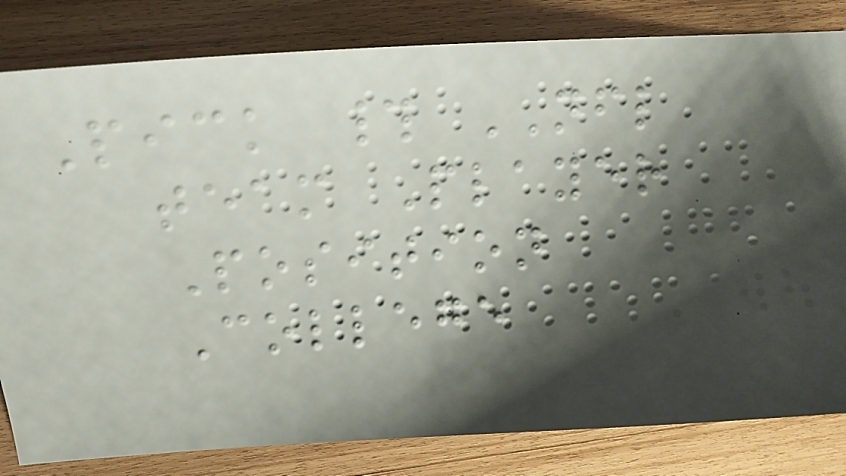Pick # NFL
team Player
Position
College
